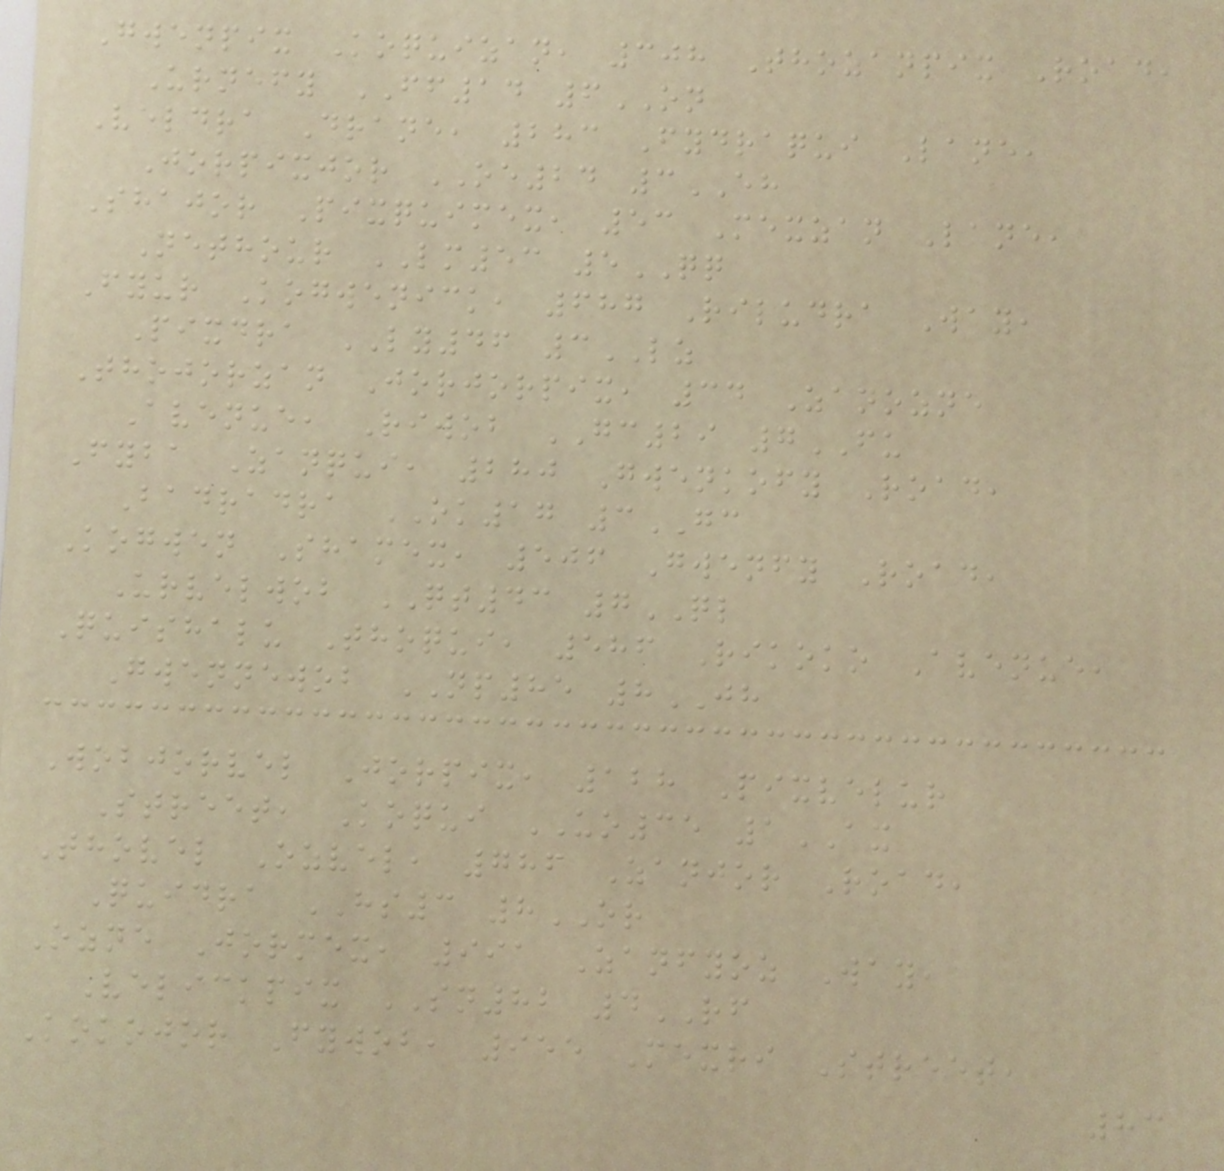Gwenpix Koquizan, 308 Thozanpix Road,
Urnefy FF14 6ON
Veldra Drane, 283 Fydraqui Lane,
Jorpixjor OE24 3EH
Shajor Pixquimex, 53 Mexzan Lane,
Nethour LM53 5QQ
Fyur Kogwenick, 687 Riludra Way,
Pixdra LY46 3LZ
Thojorzan Jorjorpix, 34 Zanozne
Avenue, Riwob GC29 7FU
Fyba Zanqui, 280 Gwenkofy Road,
Badradra OK17 3GC
Kogwen Shamex, 506 Gwenfy Road,
Urvelwob QT43 7QL
Quishalu Thoqui, 586 Rikoko Avenue,
Gwennewob NP85 8JH
Wobjorvel Jorpix, 128 Pixvelur
Street, Koqui UO35 1AX
Thovel Ozvel, 786 Zanjor Road,
Quidra HS3 8OR
Ozne Jormex, 991 Zanfyoz Way,
Velickpix SN82 4RF
Kokojor Fywob, 955 Mexri Street,
83
